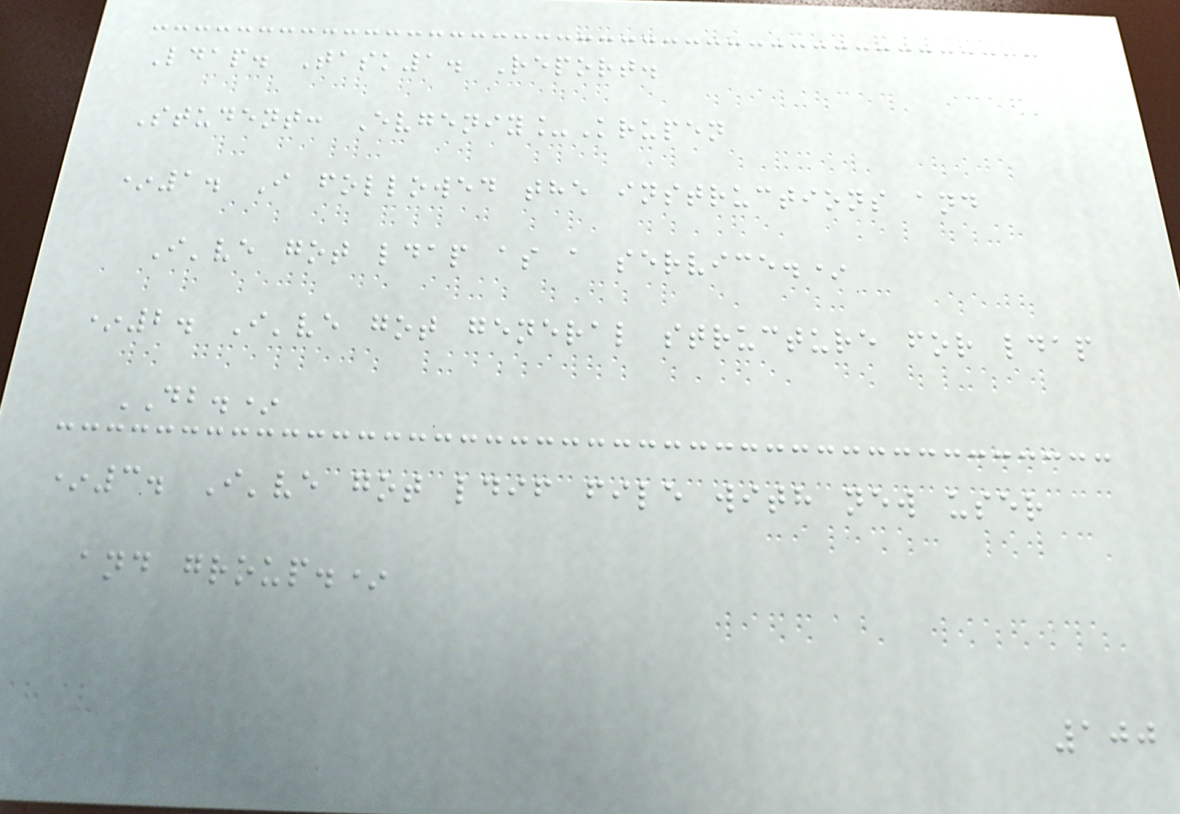Ldap. Task1. Report.
Student: Evgeniy_Krupen
*1. I followed the instructions and
I've got ldap as a service.*
*2. I've got general structure for ldap
DB.*
*3. I've got ldif file with new user
and group.*
100
